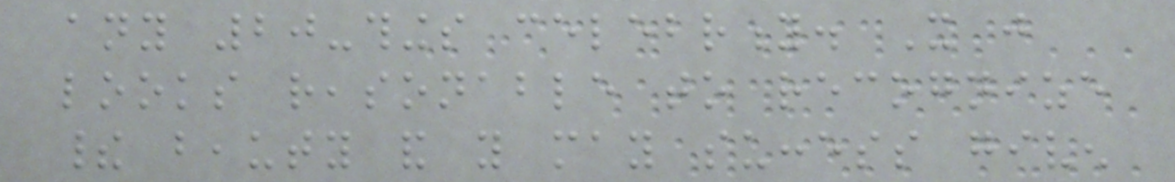any 20-things celebrity. It just
looks reasonable to recognize
their beauty and you may success given
